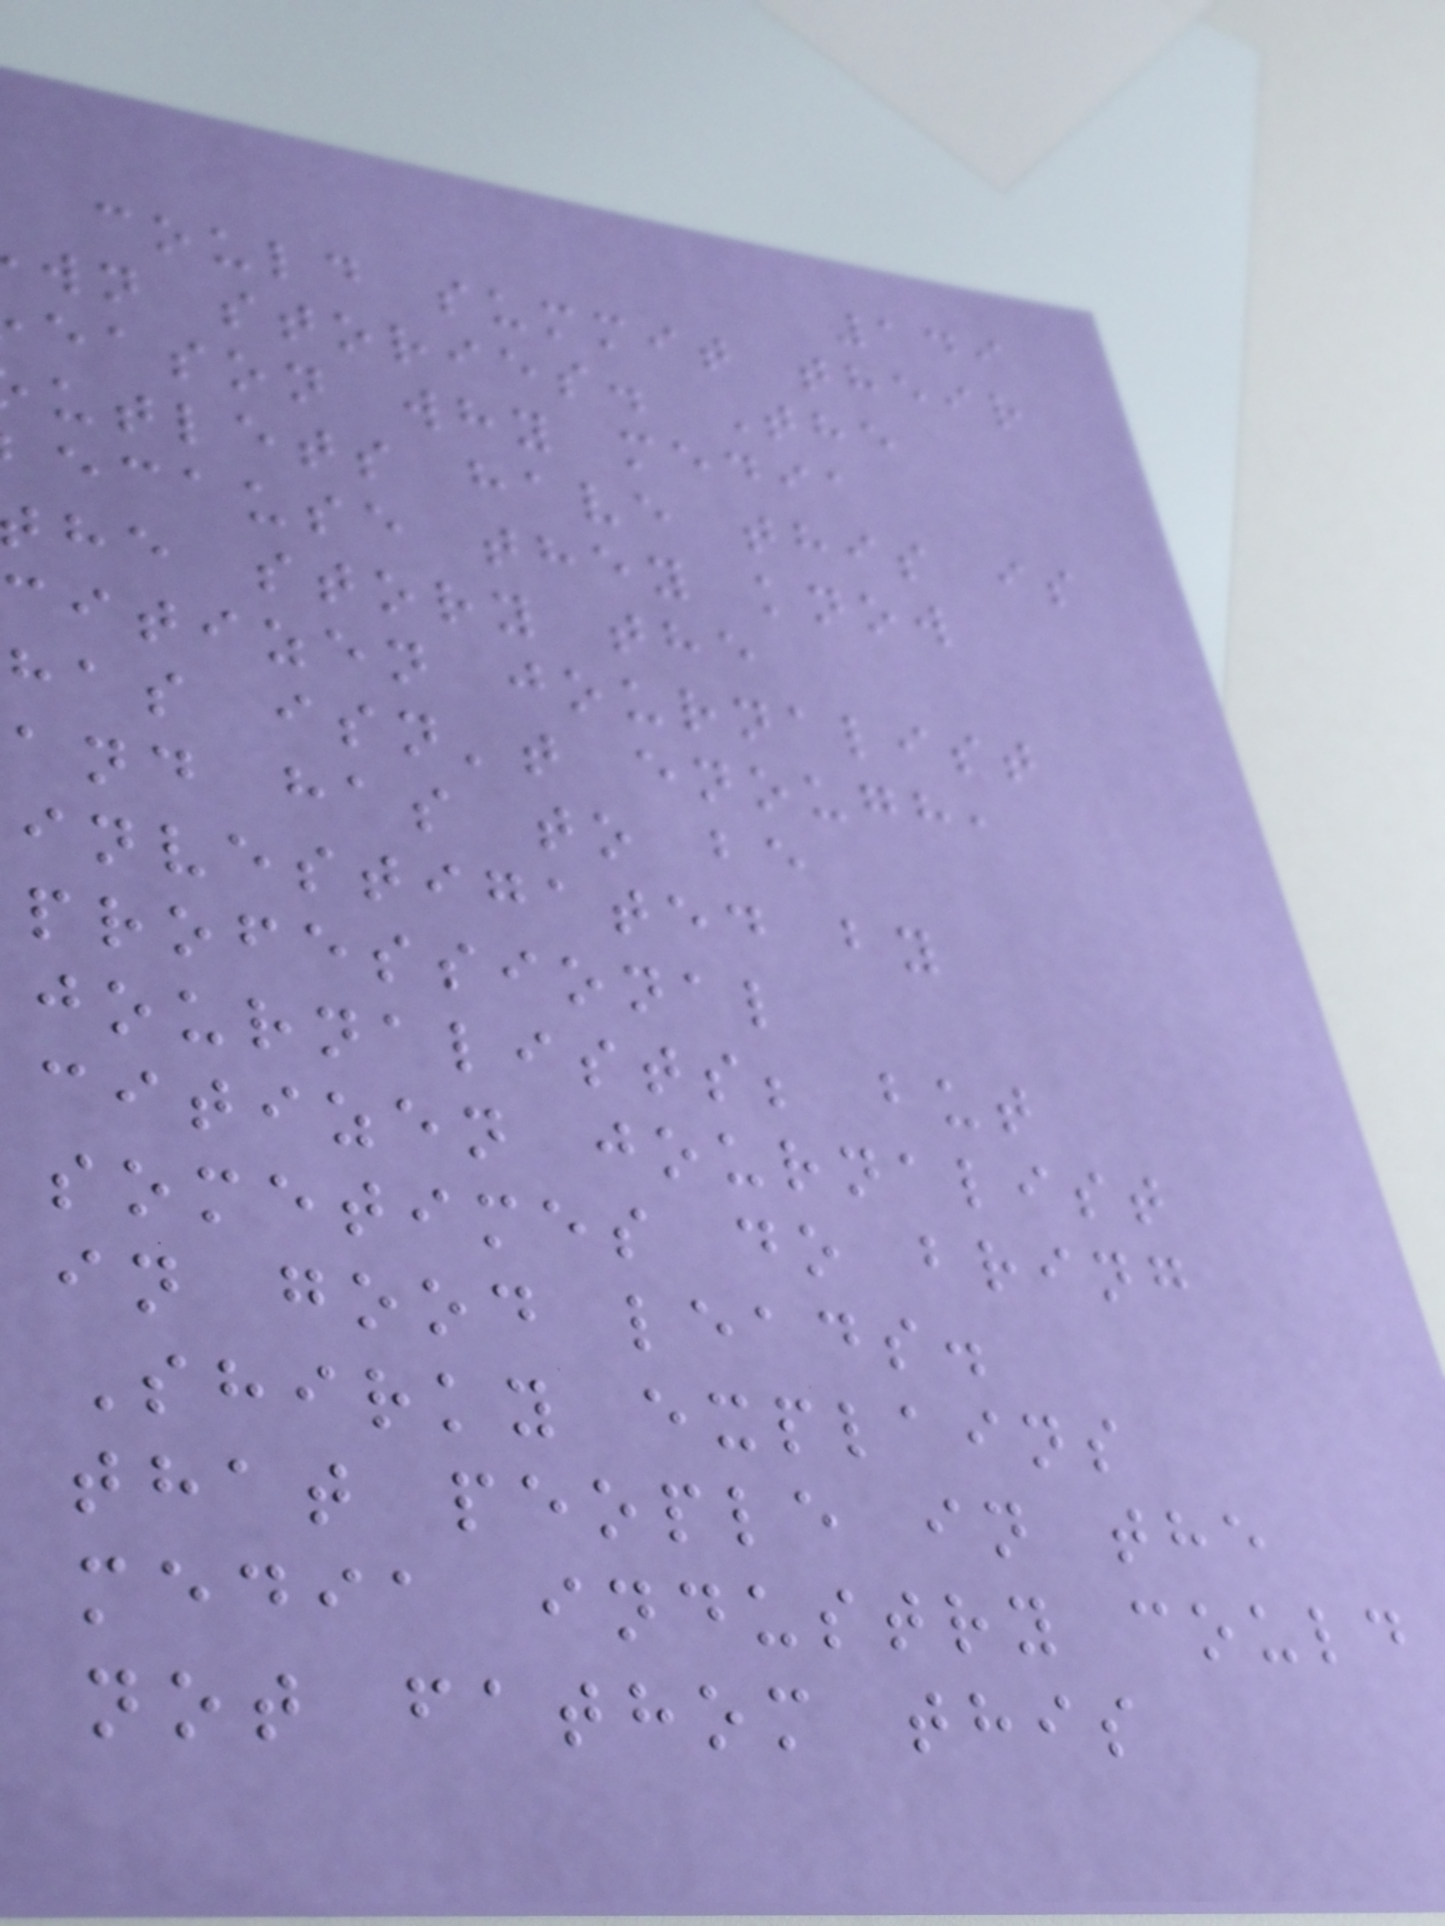149
could summit their
wn stories. The
eason why media
utlets have this is
ecause they know
he story the
citizen journalist
has isn't enough,
and has to be
investigated by
professional
journalists; but
citizen journalist
sometimes do bring
in good leads.
Shirky explains
that people in the
media industry could
not fathom this
